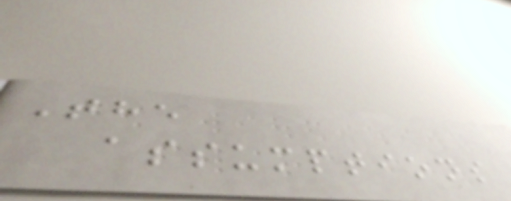The
assumptions
